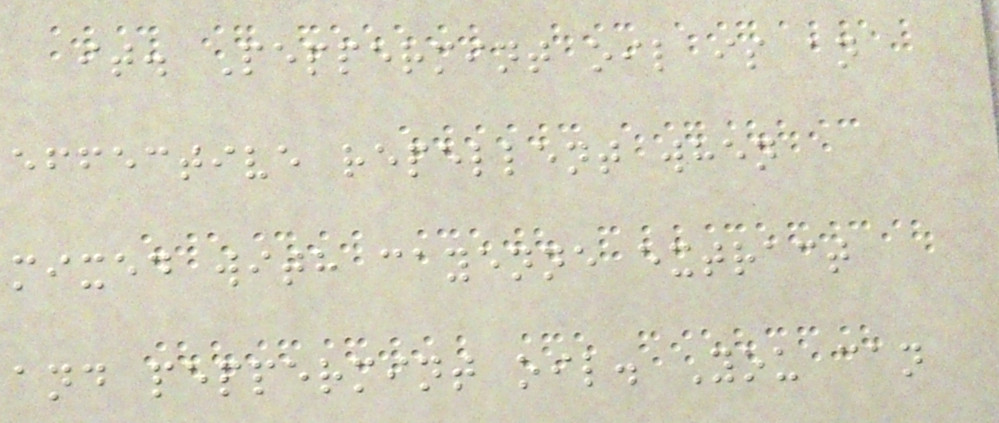it. Peppermint oil is an
effective repellent when
mixed with cayenne extract
and peppermint oil. You can
